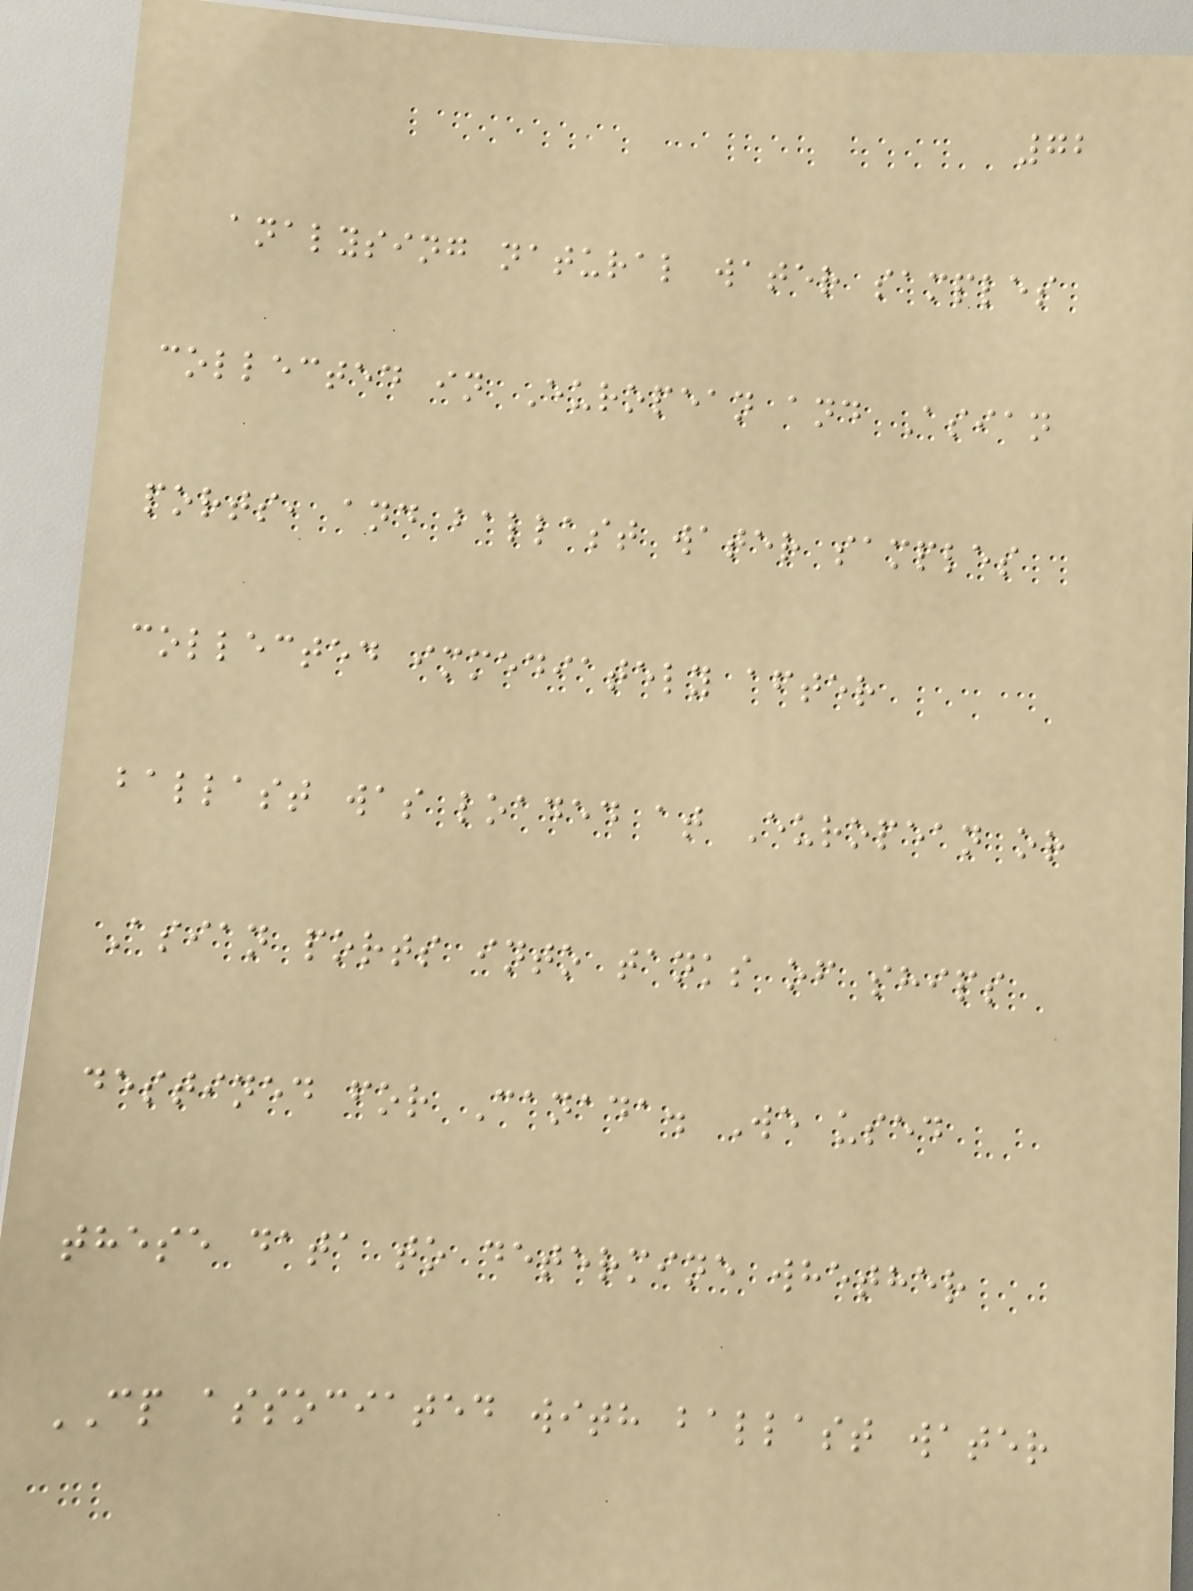72
analysing natural water samples
collected in European and Asian
ports, and ballast water samples
collected immediately after
ballast was loaded at European or
Asian ports into tanks of ships
destined for Canada. We used
these data to determine whether
CP associated with ballast water
